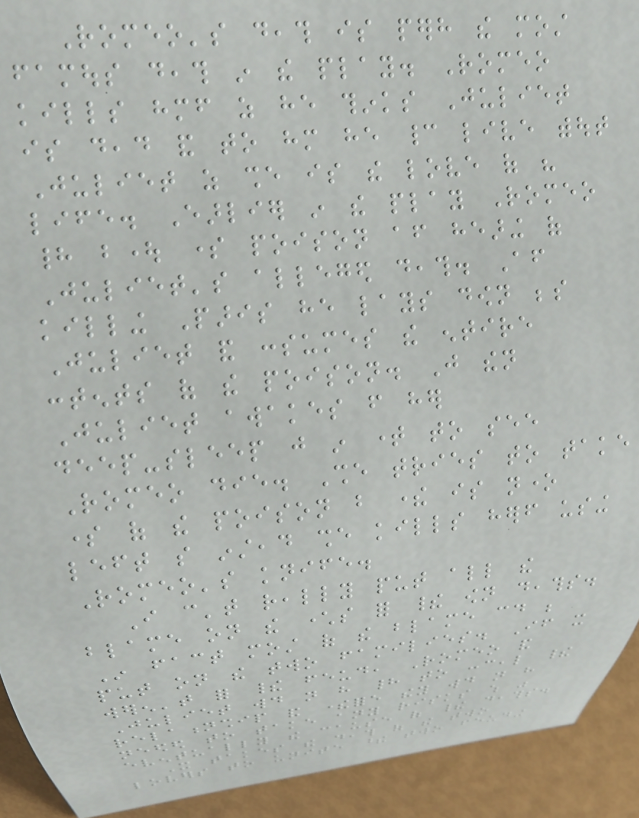Romeo's death is perhaps the most
famous death in the play. Romeo
kills himself as he thinks Juliet
is dead and to him he cannot live without
Juliet as she is the love of his
life. Earlier in the play Romeo
had bought some poison after hearing of
Juliet's alleged death. After
killing Paris he lays down beside
Juliet and consumes the entire
contents of the poison. Just then
Juliet awakes from her
deep-sleep just in time to see
Romeo die. She tries to take
some of the poison but there is none
left so instead she kills herself using
Romeo's knife.
I can't really put all the
blame on the characters for their own deaths.
In fact most of the blame could be
put on the two families. If it
weren't for their feud, Romeo and
Juliet would not have had to conceal their
relationship and therefore they would not have
needed to take any risks which was
eventually the cause of their deaths.
It takes the death of the two
lovers to unite these two feuding
